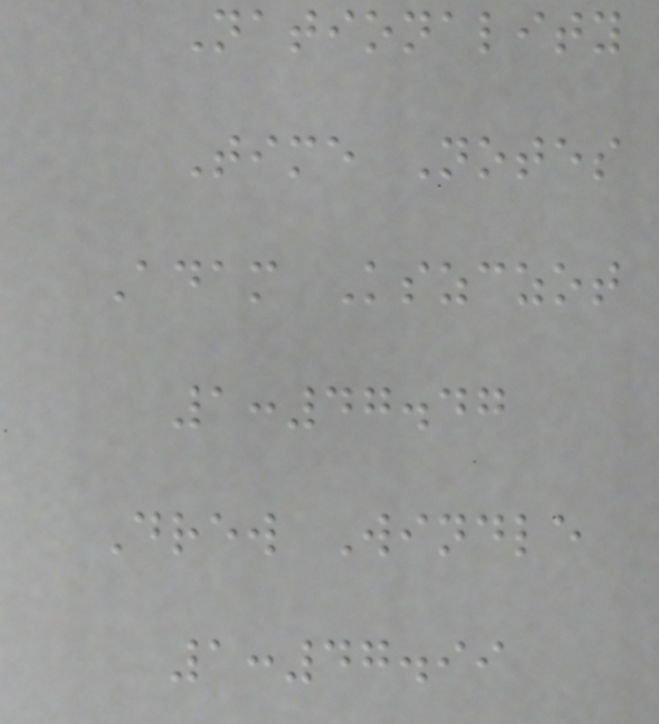Nationality
Time Notes
Adam Kszczot
1:47.47
Drew Windle
1:47.99
